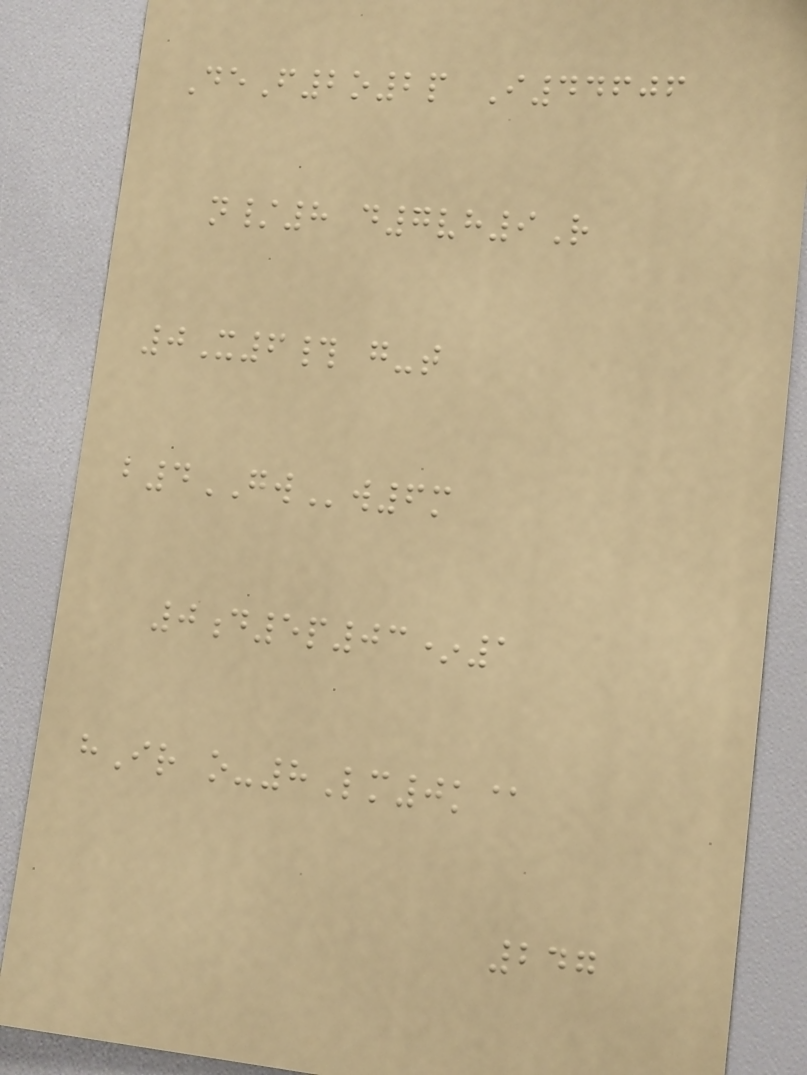DeF2o2p I44606
n/8 d7vh9R
0X6# g-t
b4GWw6m
0d5p03*1
hIr o-8Lm0k@
247
